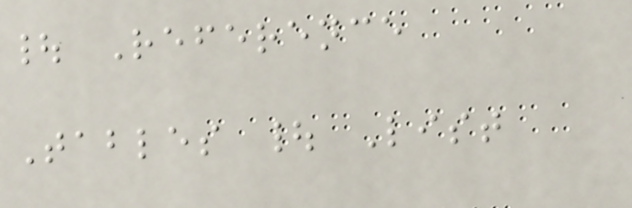| Reference
Tables | List
